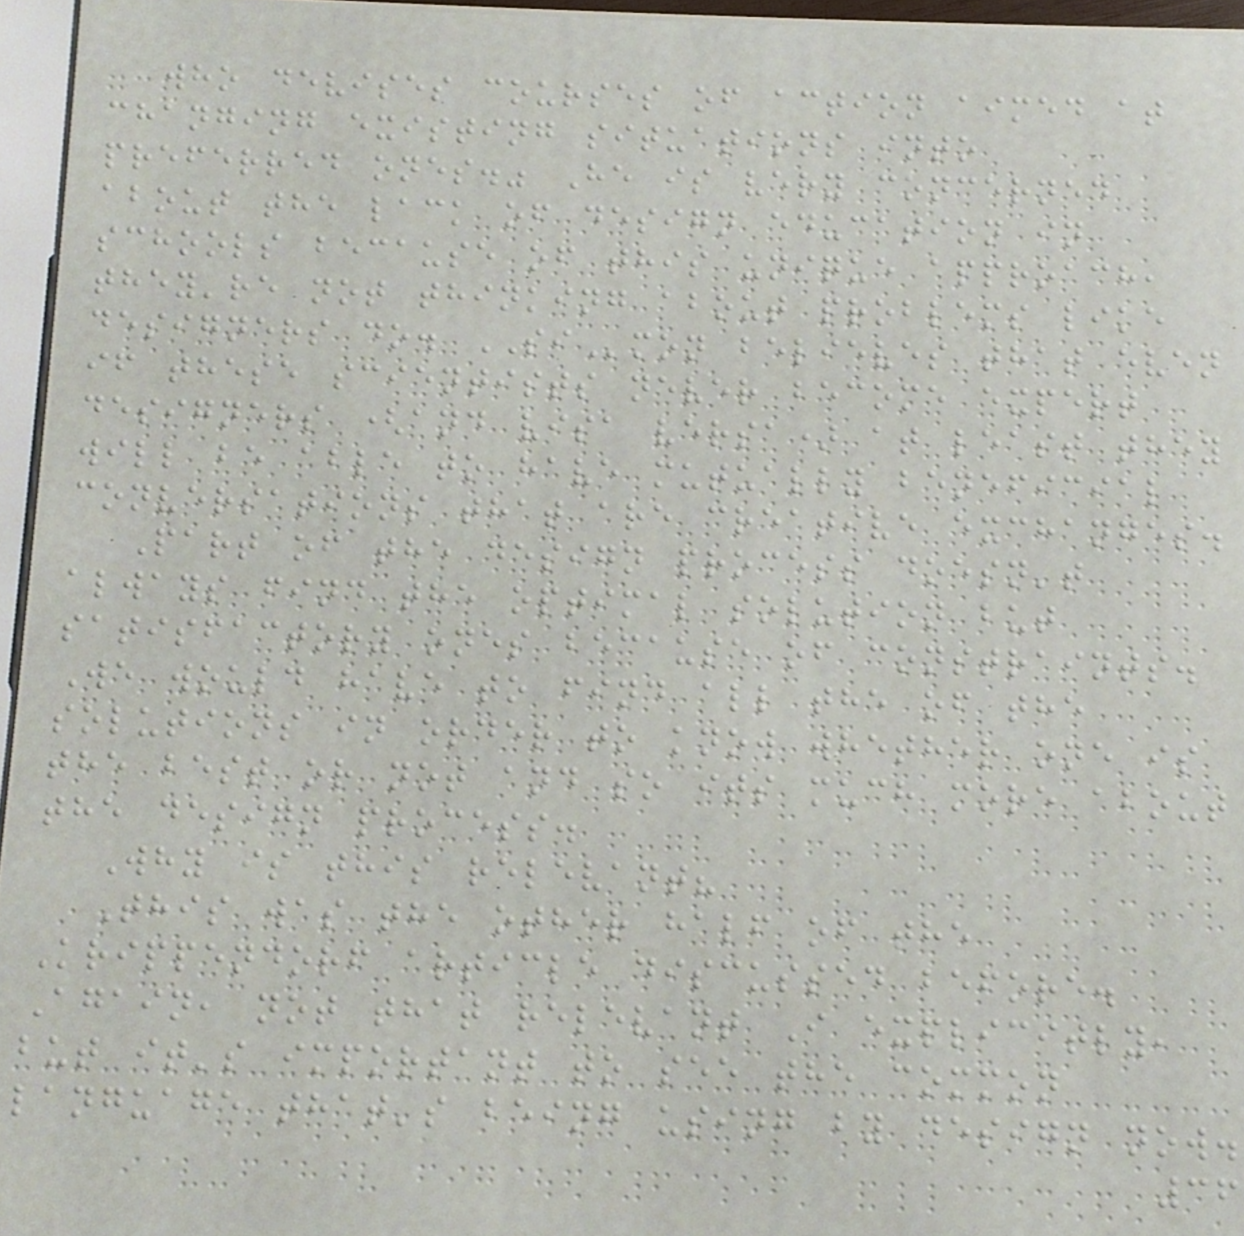who devises courses of action aimed at
changing existing situations into
preferred ones." He is very concerned
about the lack of design education in
schools because of this unique approach,
they're not thinking about problems like
designers do. SImon believes that even
if these scientists never become expert
designers (and visa versa) at least they
will be able to have mutually beneficial
conversations that are creative exchanges.
Part of the design process doesn't
always find the optimal solution but
satisfactory ones because of constraints.
We would have to find all the of the
solutions in order to know whether one is
the best or not and so its much more about
the design process.
Why is this relevant?
This was the other half of the
Krippendorf article discussed before.
Again, not that relevant I explicitly,
but it's important to see the common
language that's being using by design now.
36
